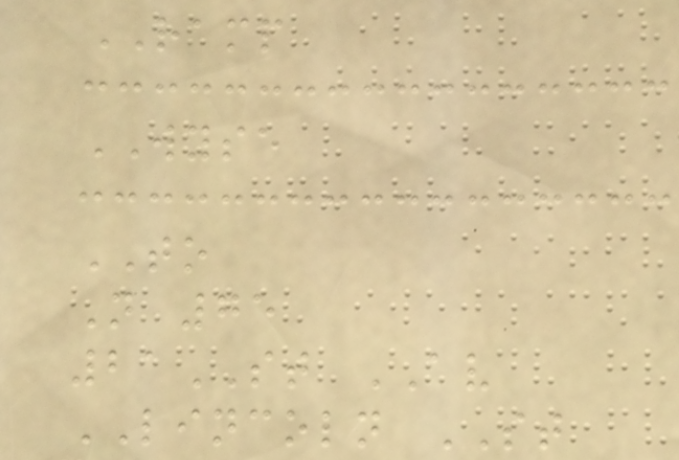RAMP
WYSE
TO
N 75
21ST AV
LINCOLN ST
